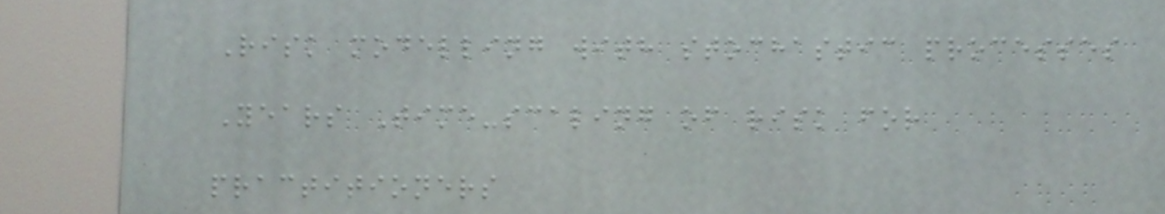Risk modelling with stochastic processes
Years Time-scaling of risk for
practitioners
